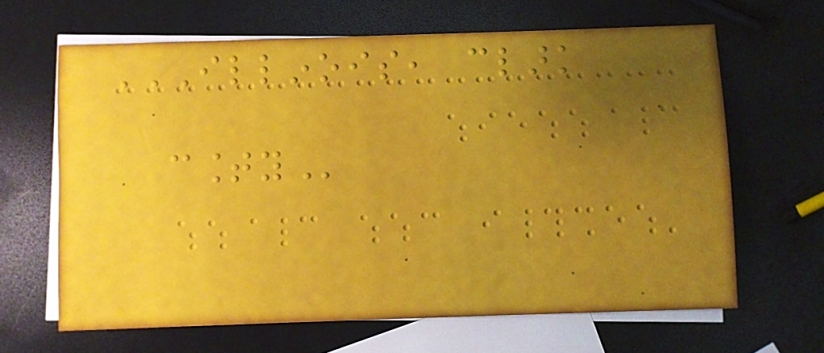ILLINOIS, CLARK
COUNTY
